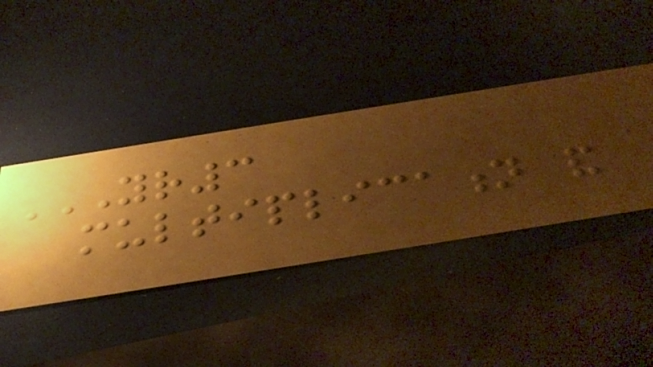YR3
MULTIPLICATION AND
